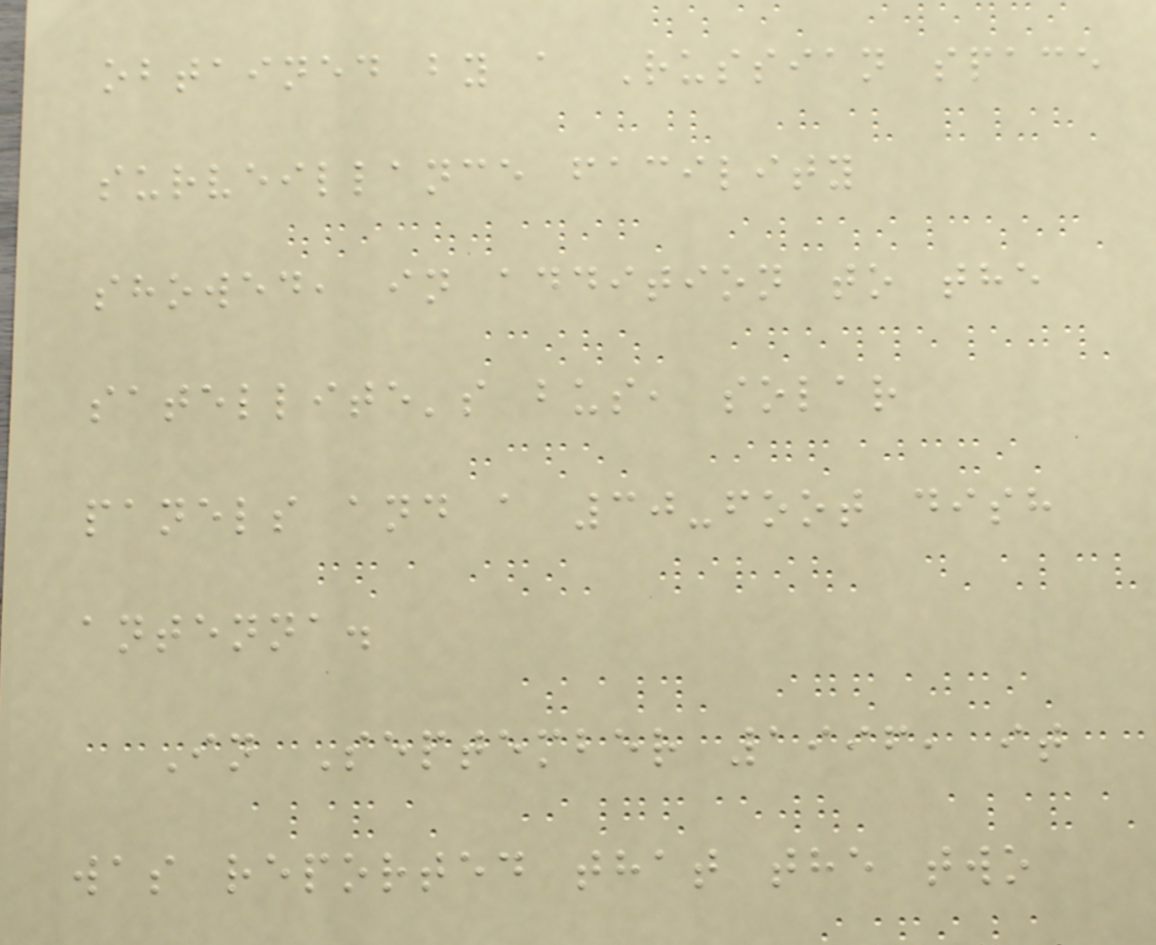obtained by a Russian space
surveillance facility
showed, in addition to the
satellite's bus, solar
panels and a 30-foot dish
antenna.
In September 1996, it
was reported that the two
